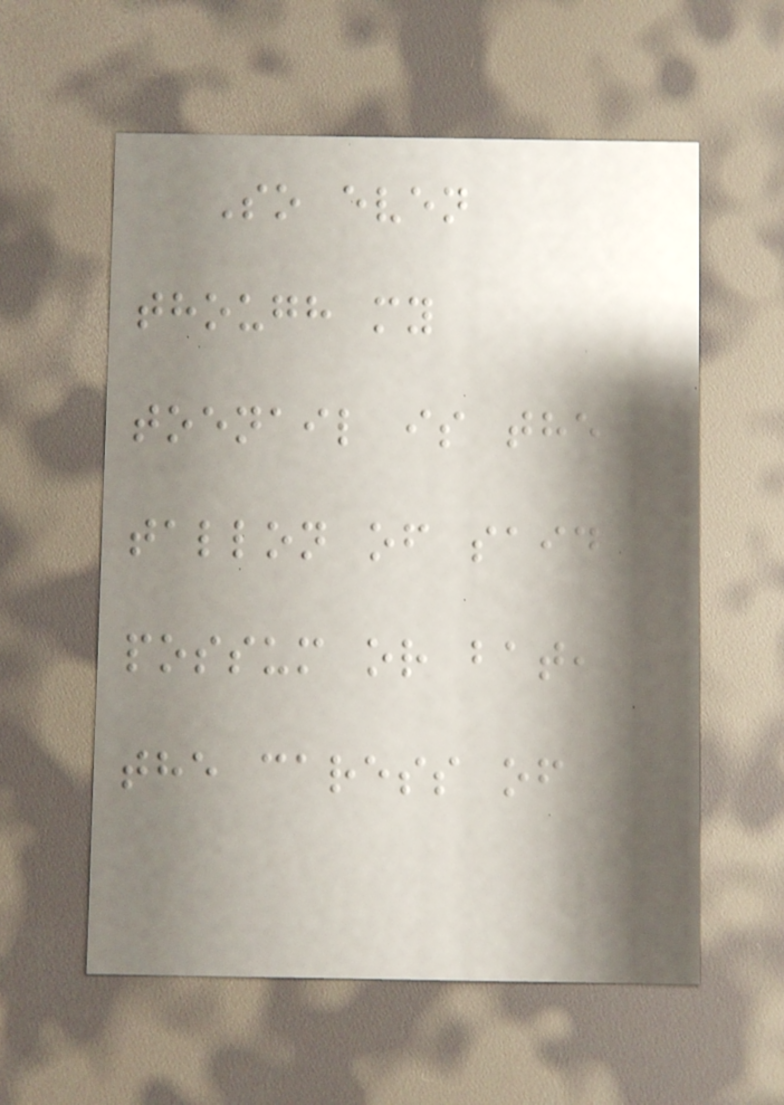So even
though my
toenail is the
tallon of said
possum or bat,
the caress of
